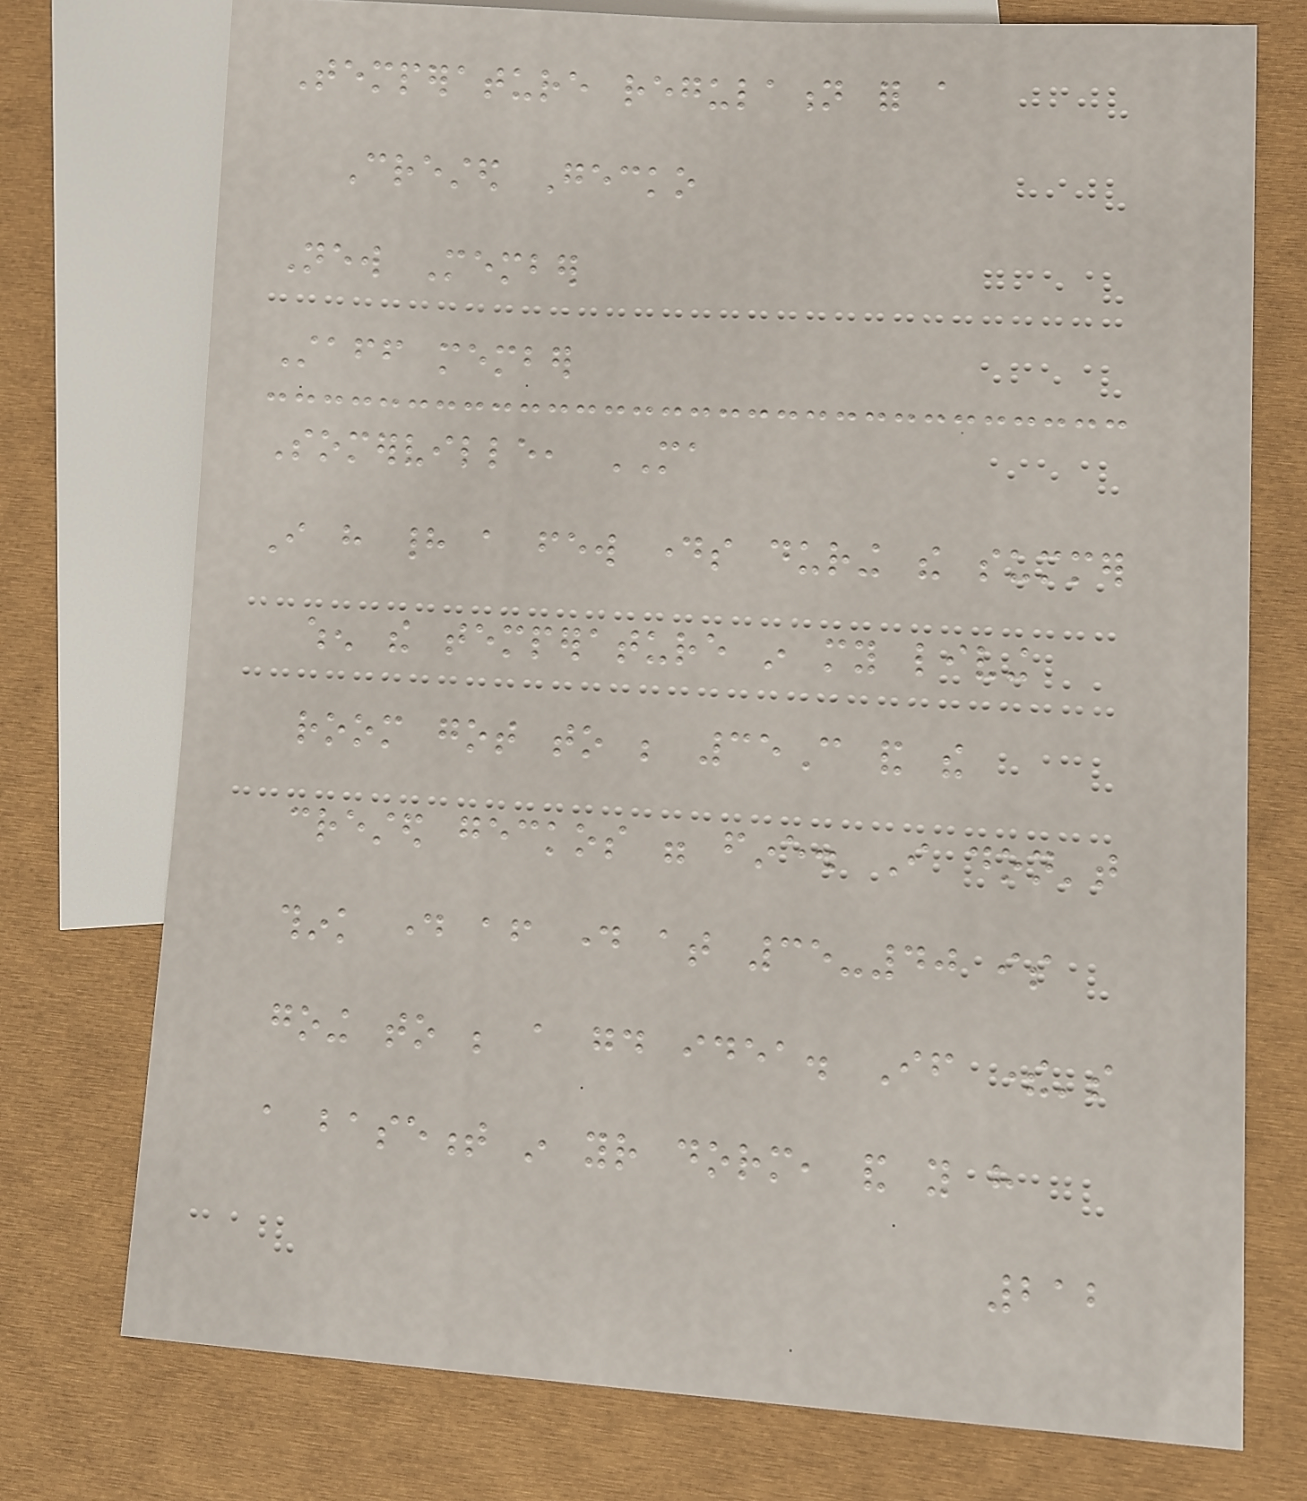Temperature regulation for a
Crested Gecko
New Member
Staff member
Somerville, MA
I have had a few days during the summer
when the temperature in my living
room got to be 35C and the
crested geckos were fine. I don't
think day after day at 35-40 is
going to be a good idea. If there's
a basement in your dorm, and you have
212
